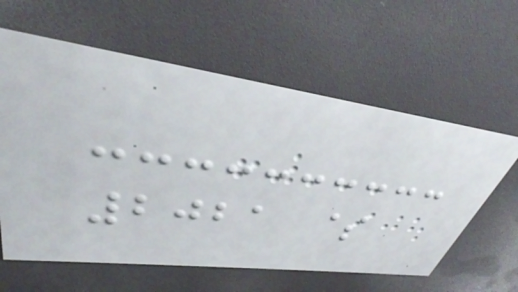2021 $
